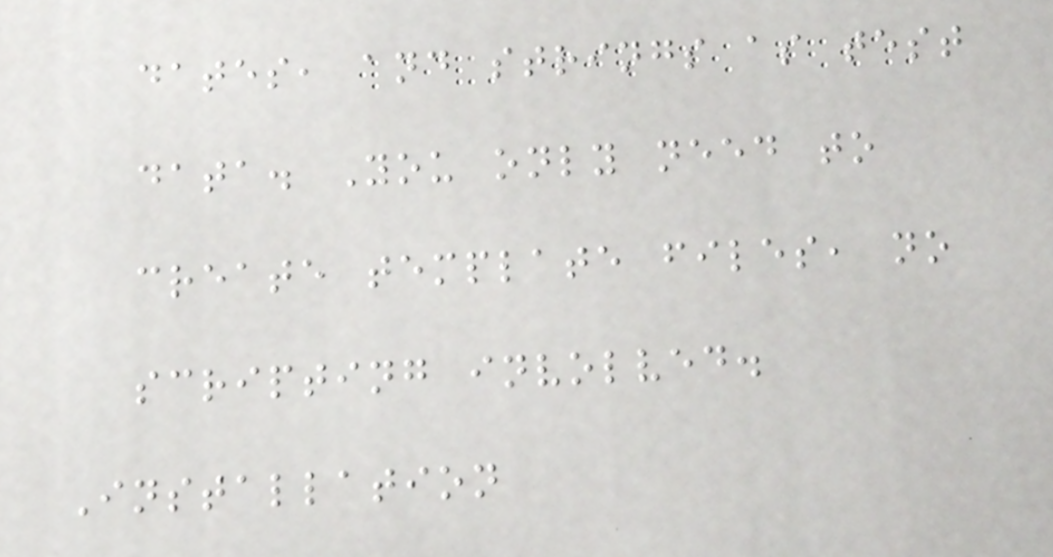dates, and strings as test
data. You only need to
create template files, no
scripting involved.
Installation
